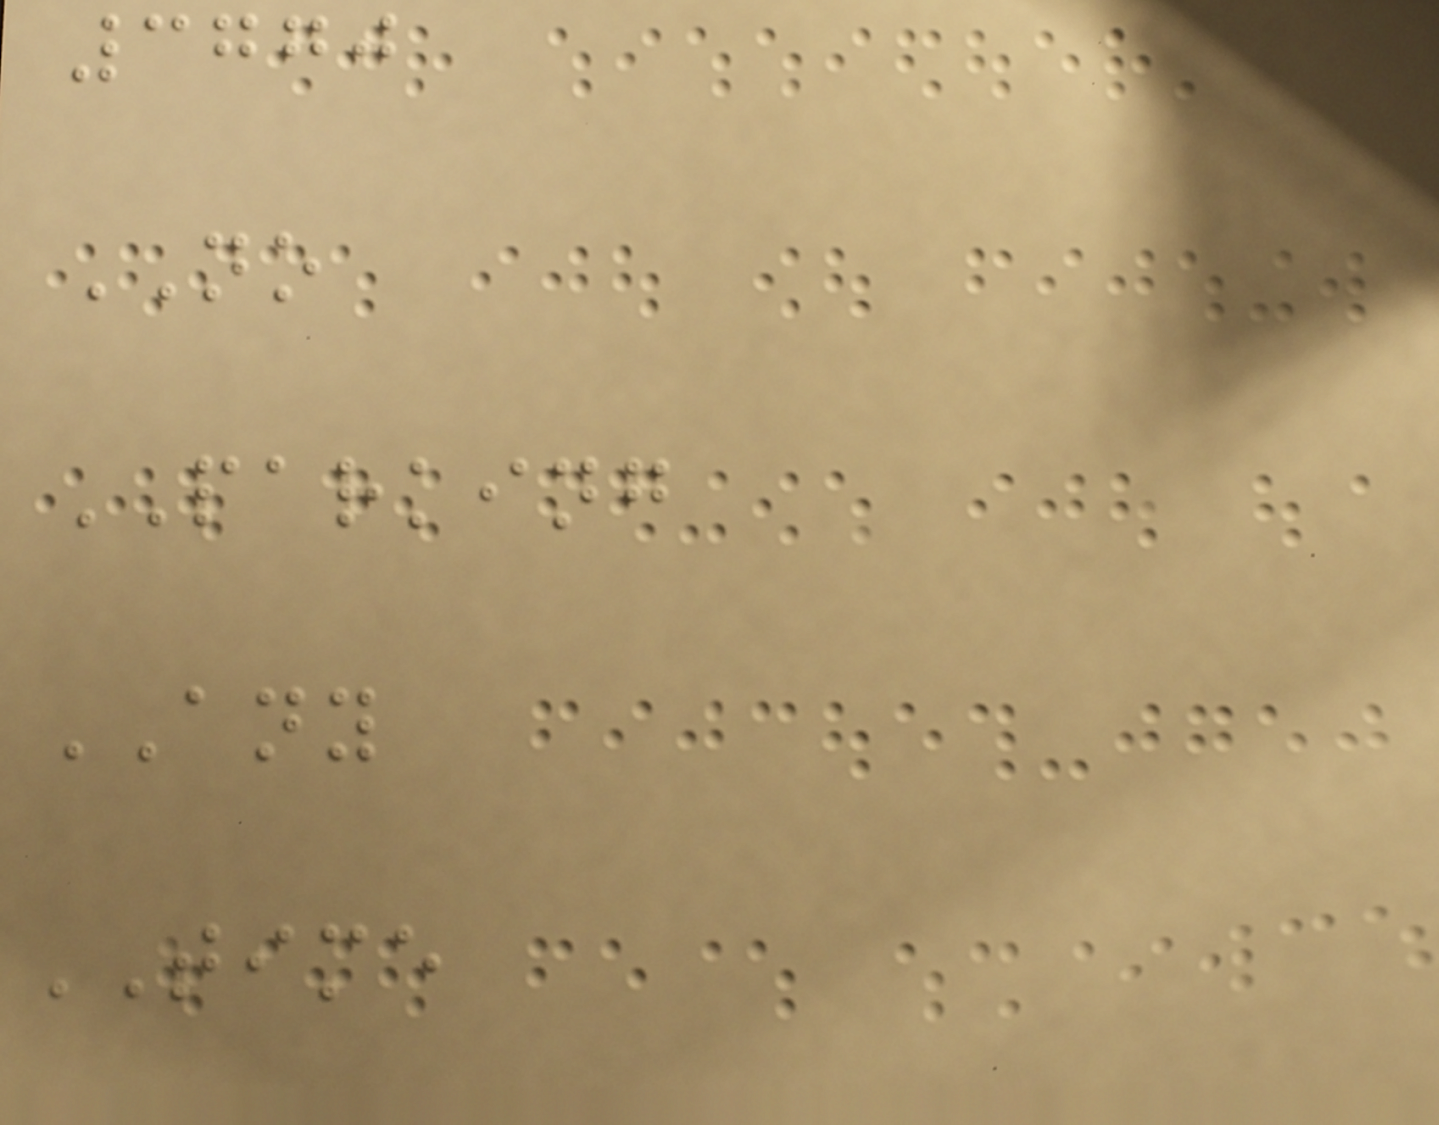3770
NO
PARKING
ANY
TIME
